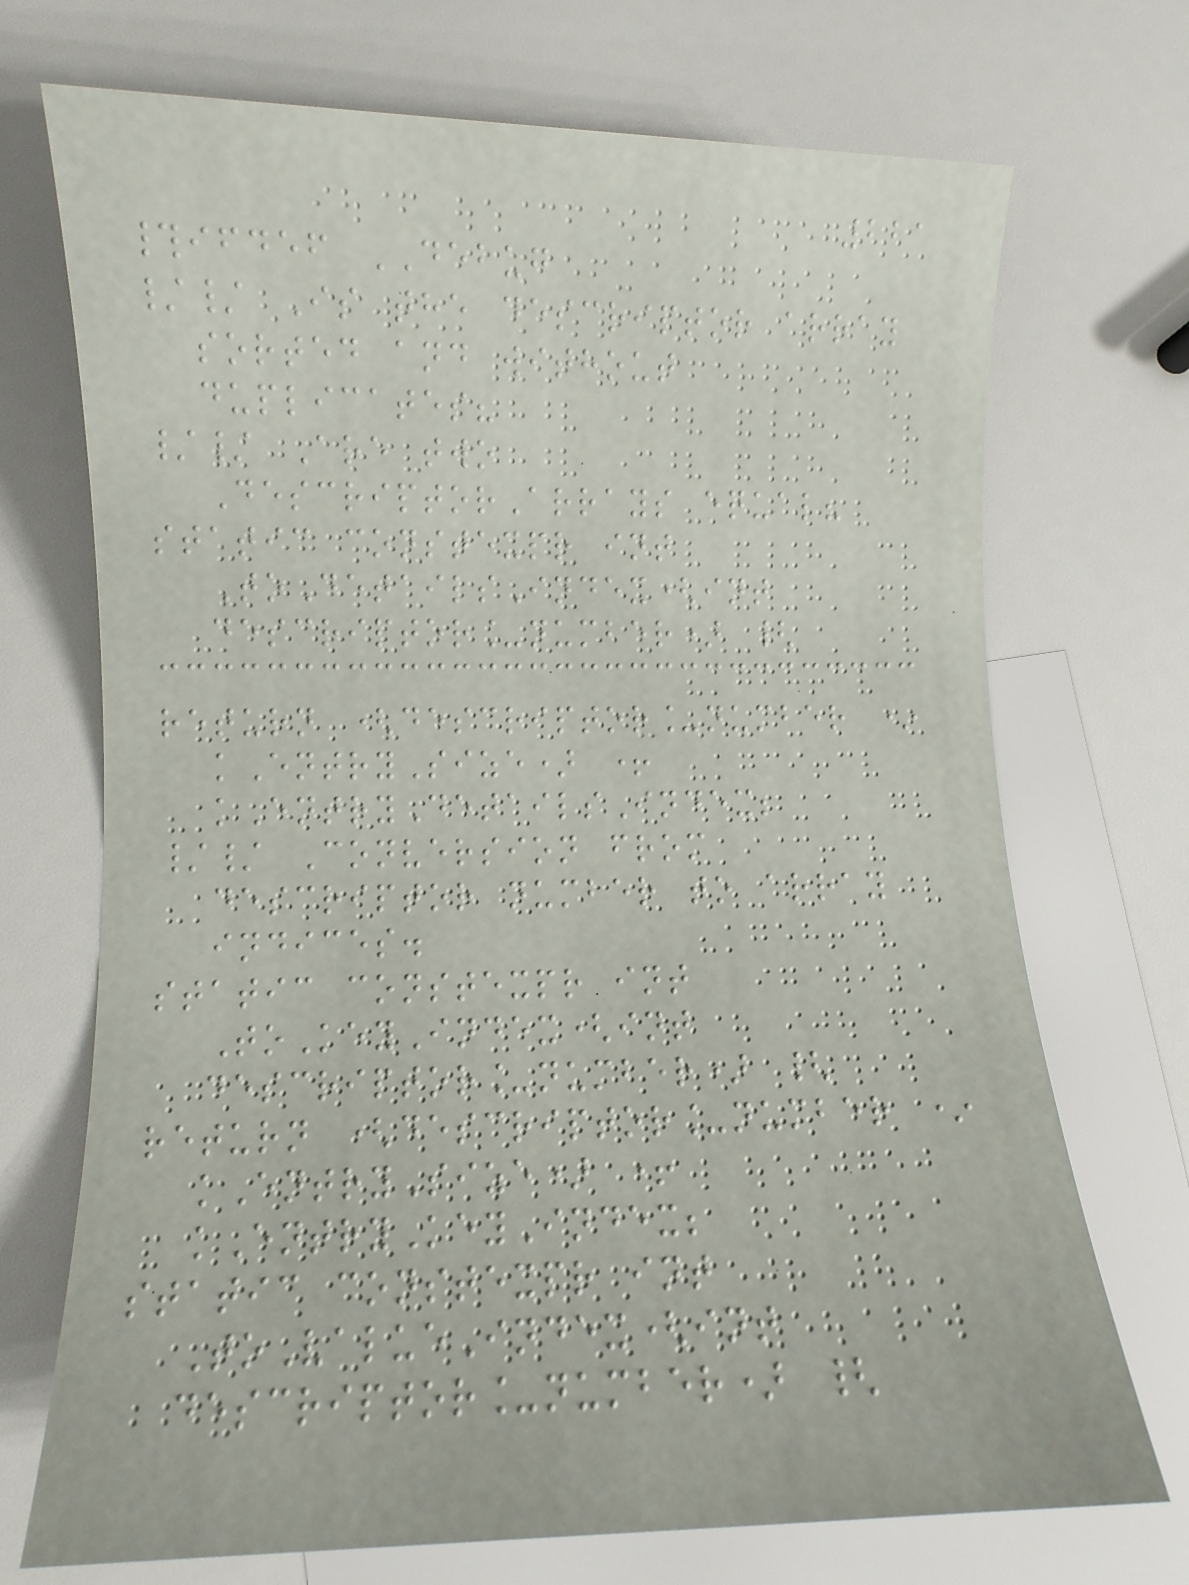221
#ifdef DEBUG
// Is the descriptor array
sorted and without
duplicates?
// Are two
DescriptorArrays equal?
static constexpr int
ToDetailsIndex(int
descriptor_number) {
return (descriptor_number *
kEntrySize) +
kEntryDetailsIndex;
// Conversion from
descriptor number to array
indices.
static constexpr int
ToKeyIndex(int
descriptor_number) {
return (descriptor_number *
kEntrySize) +
kEntryKeyIndex;
static constexpr int
ToValueIndex(int
descriptor_number) {
